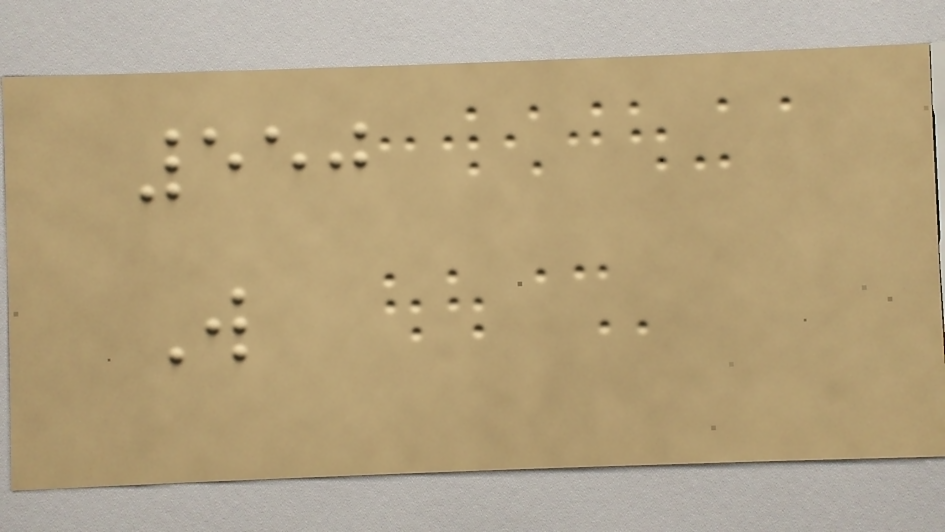550
W
